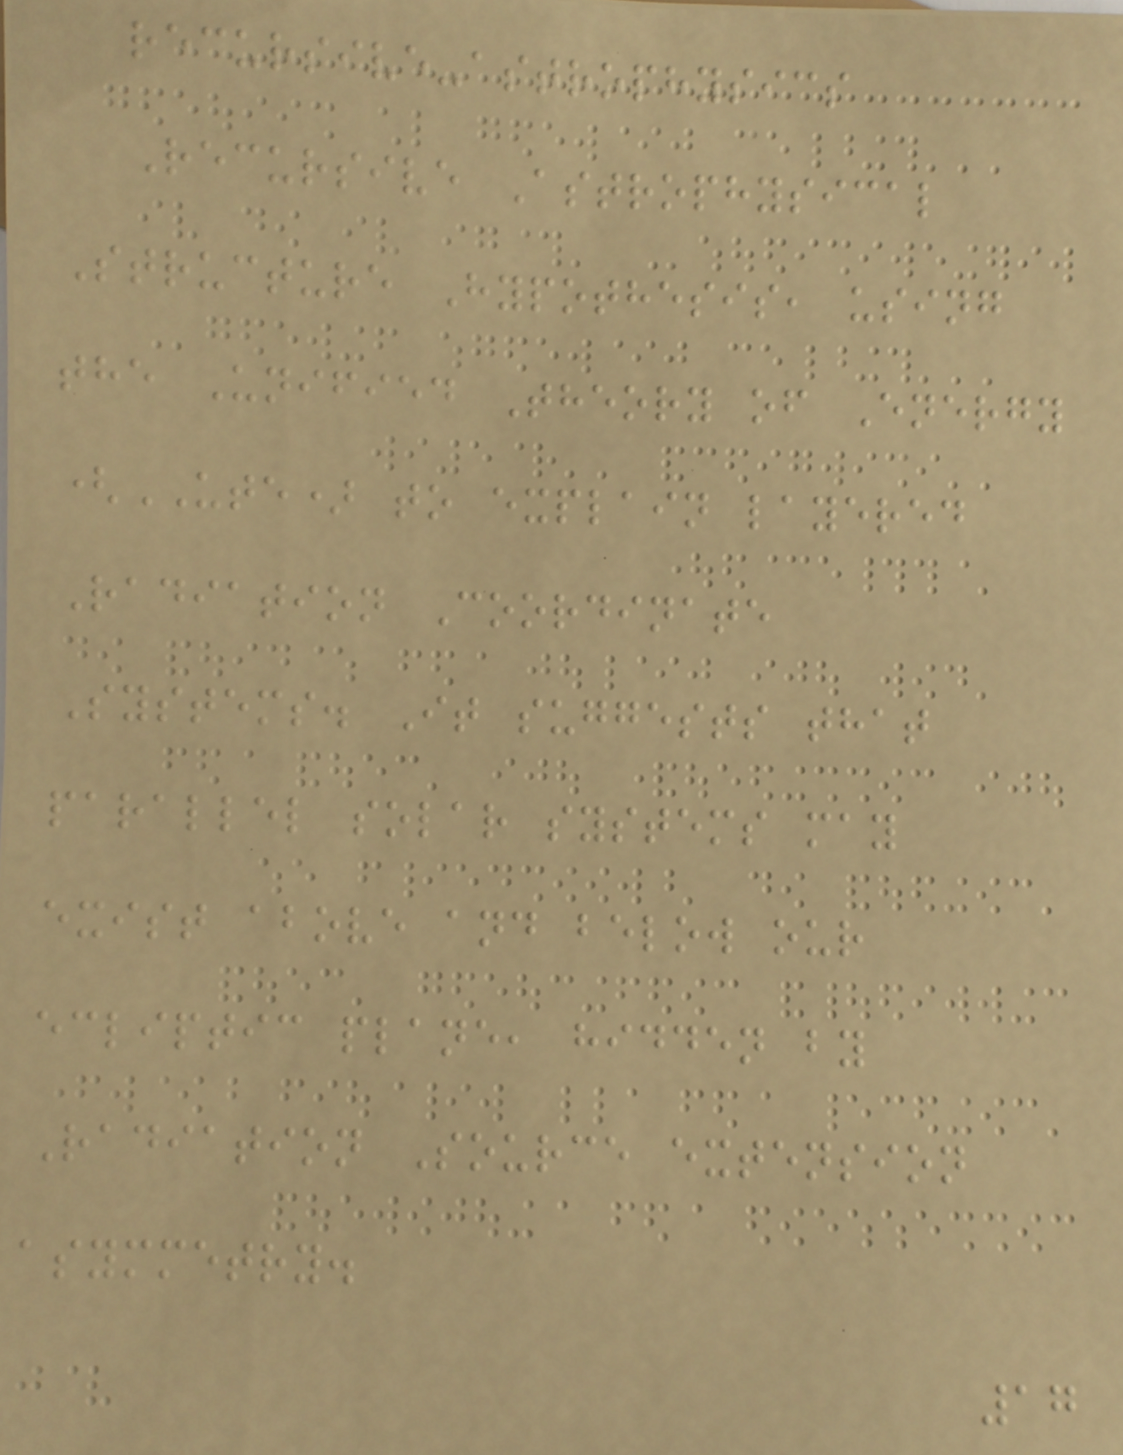recursive-astrophysics
Recursive Astrophysical
Structure Hypothesis, using
the Unified Theory of Energy
(UTE) to explain layered
Radiation Coordinate
Systems. It suggests that
parallel solar systems may
exist above and below our
ecliptic plane, hidden by
Radiation Source extension
asymmetry.
17
